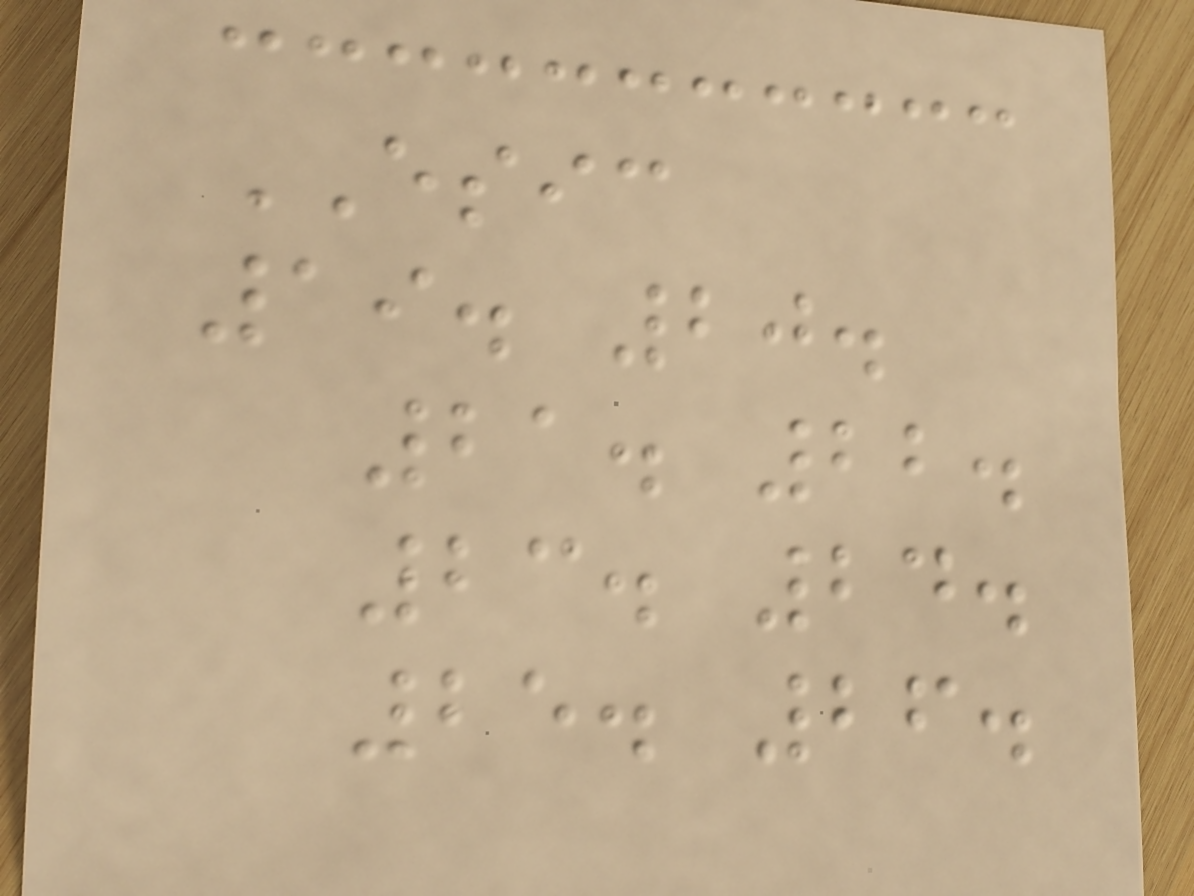ESIC
19. 20.
21. 22.
23. 24.
25. 26.
